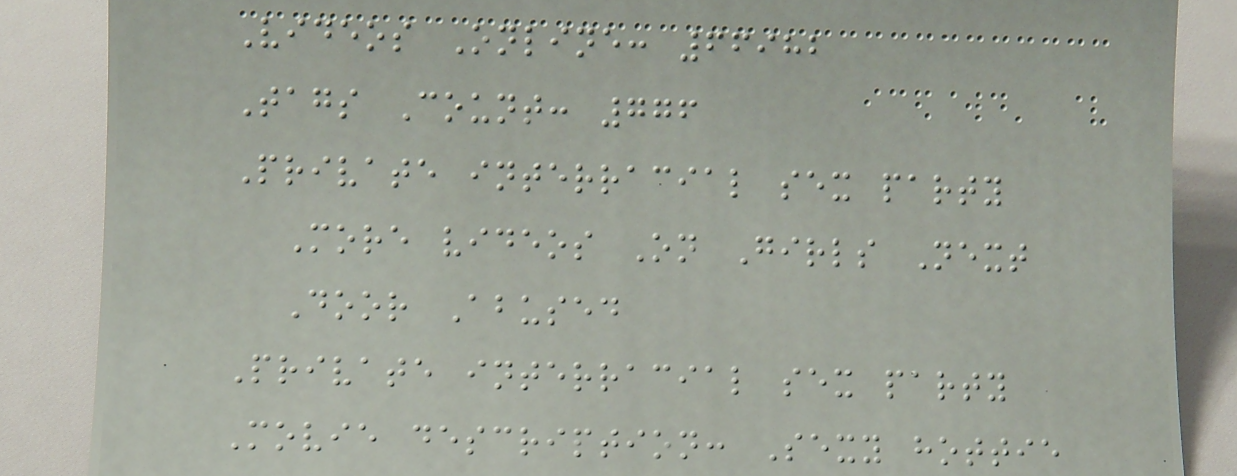Videos Online: 66982
Tags Count: 776
Private interracial sex party
More videos On Girls Next
Door Abused
Private interracial sex party
Movie description: Sexy hottie
